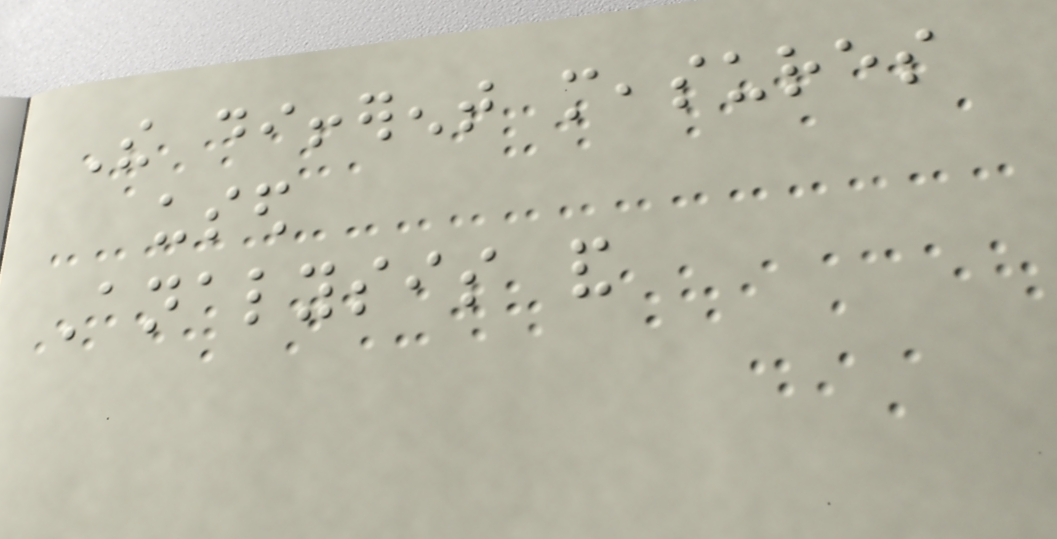The different measures
used
Analysis and
